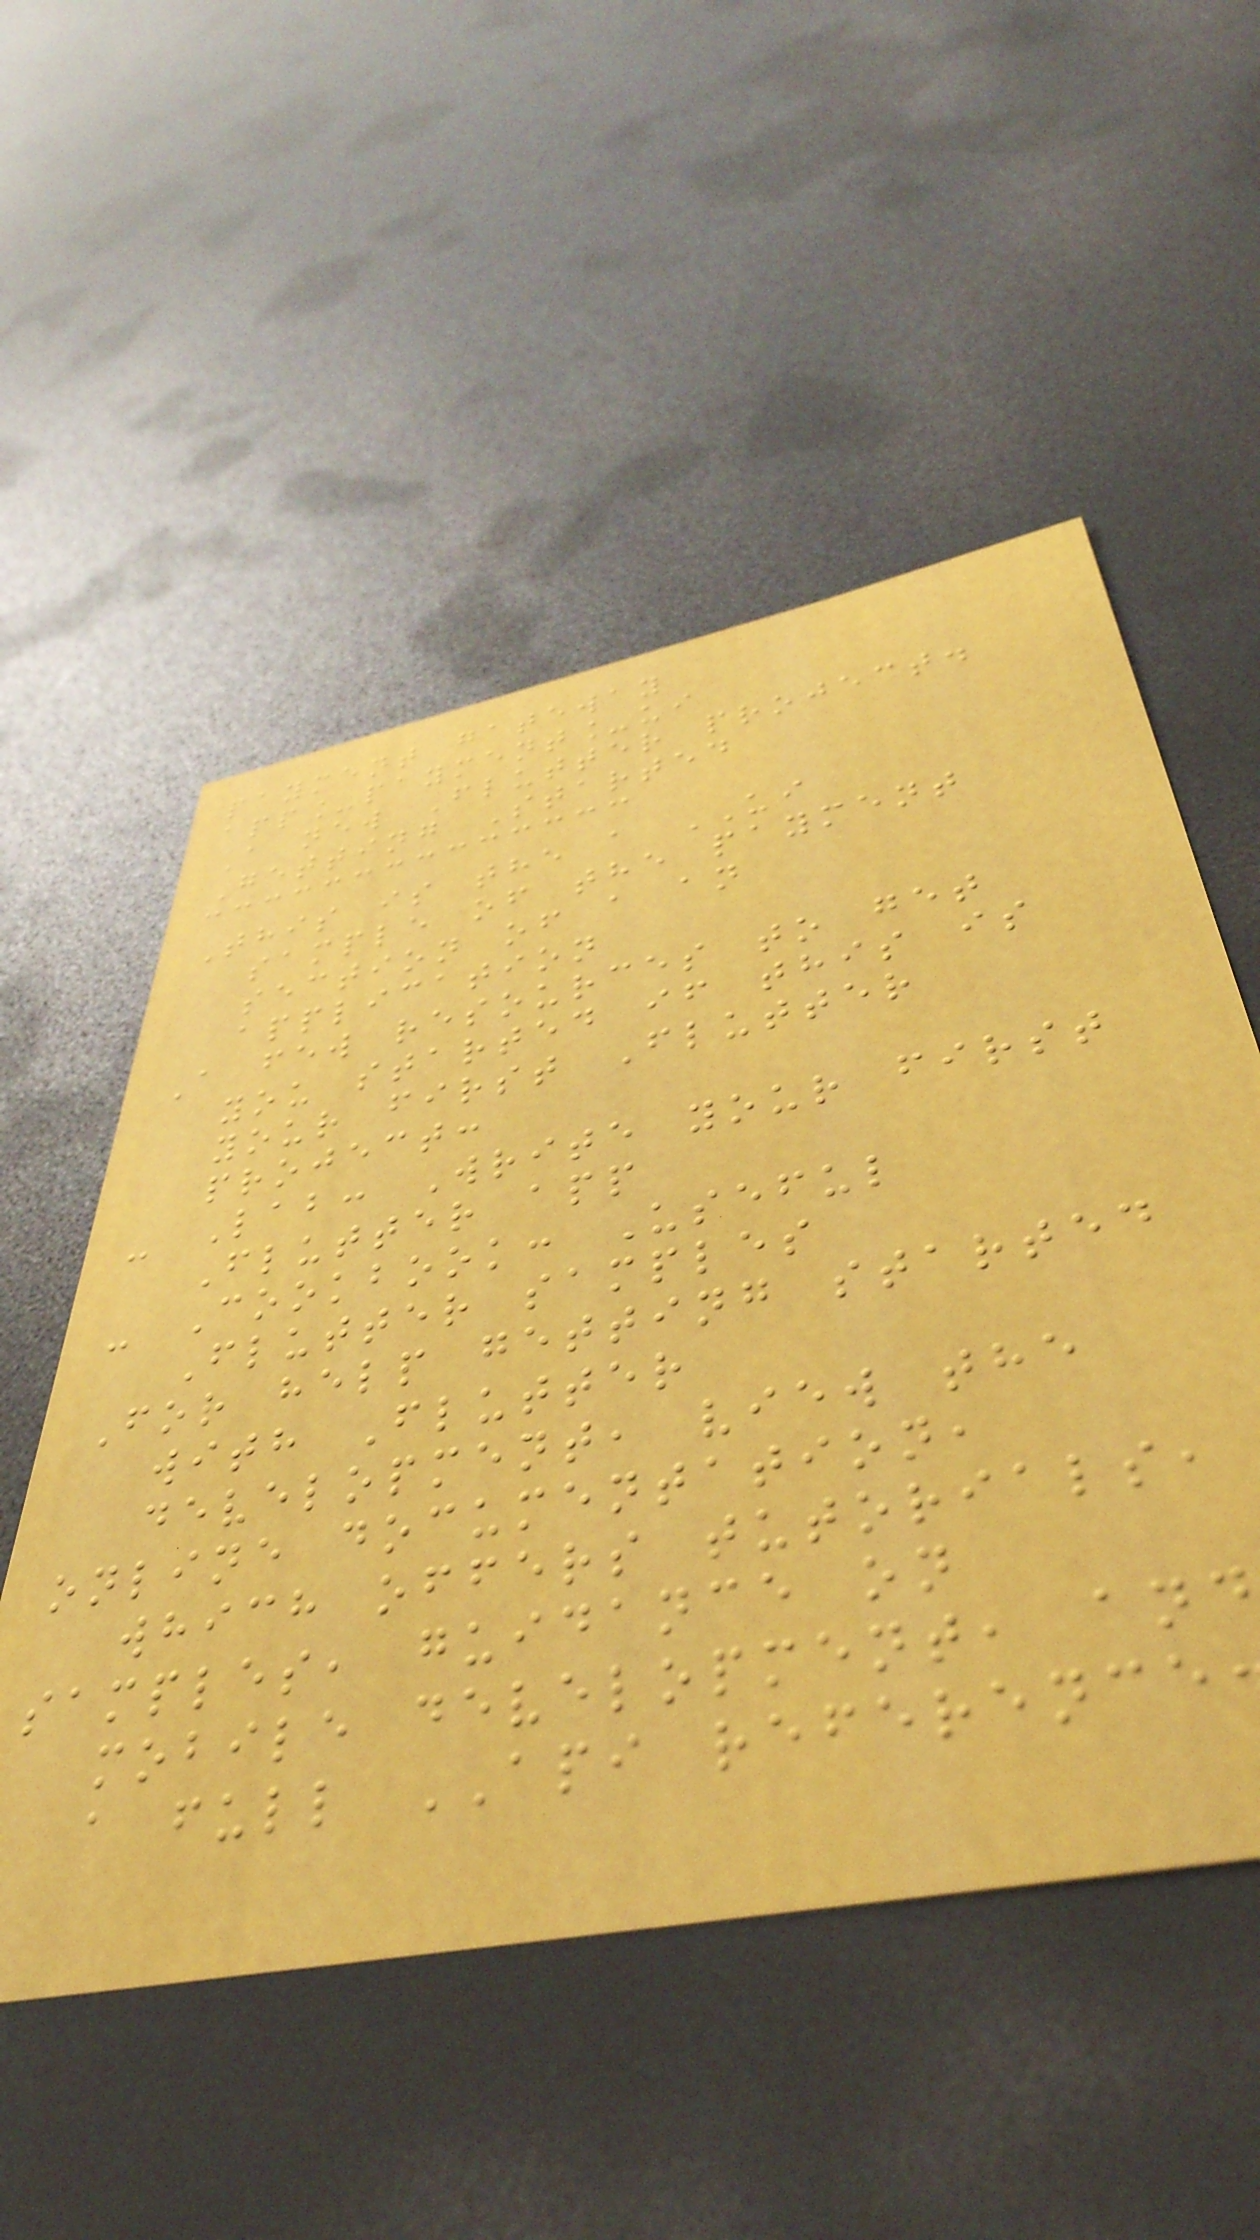payment gateway
app_payment_ui
A new Flutter project.
Getting Started
This is the a UI
sample of the payment
section of a an
application
A few resources to get
you started if this is
your first Flutter
project:
- Lab: Write your first
Flutter app
- Cookbook: Useful
Flutter samples
For help getting started
with Flutter
development, view the
online documentation,
which offers tutorials,
samples, guidance on
mobile development, and
a full API reference
